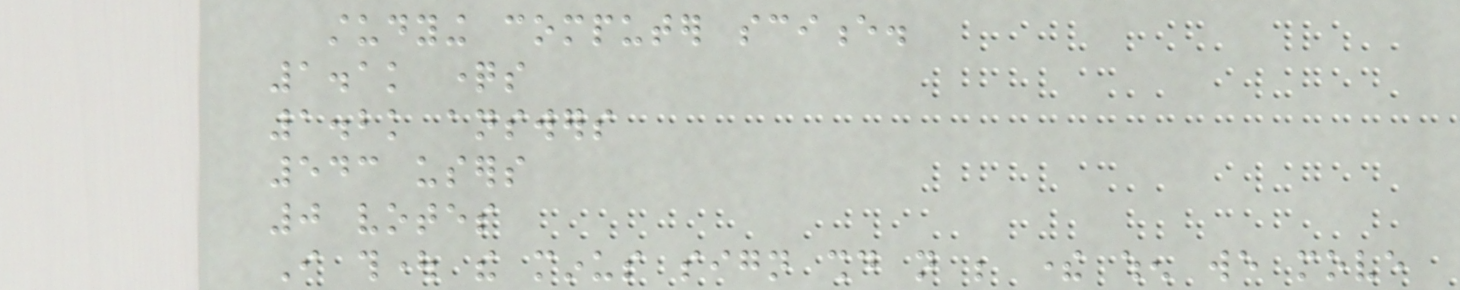studying computer science.
1.1k questions
1.2k answers
543 users
0 votes
I thought the minus sign should not be there when we move
